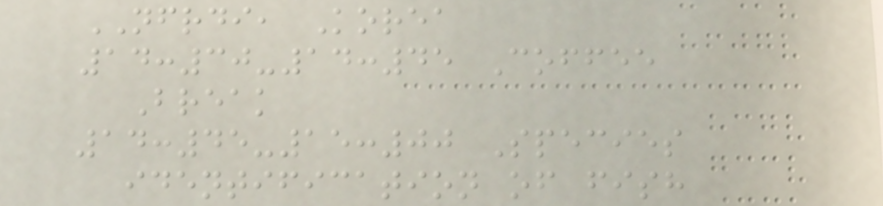NFRDI, Korea
14:30-14:45 Coffee
Break
14:45-15:00 Species
identification of fish
